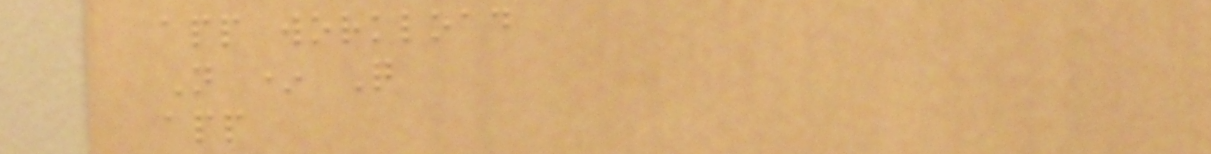app workload
N * Q
app
